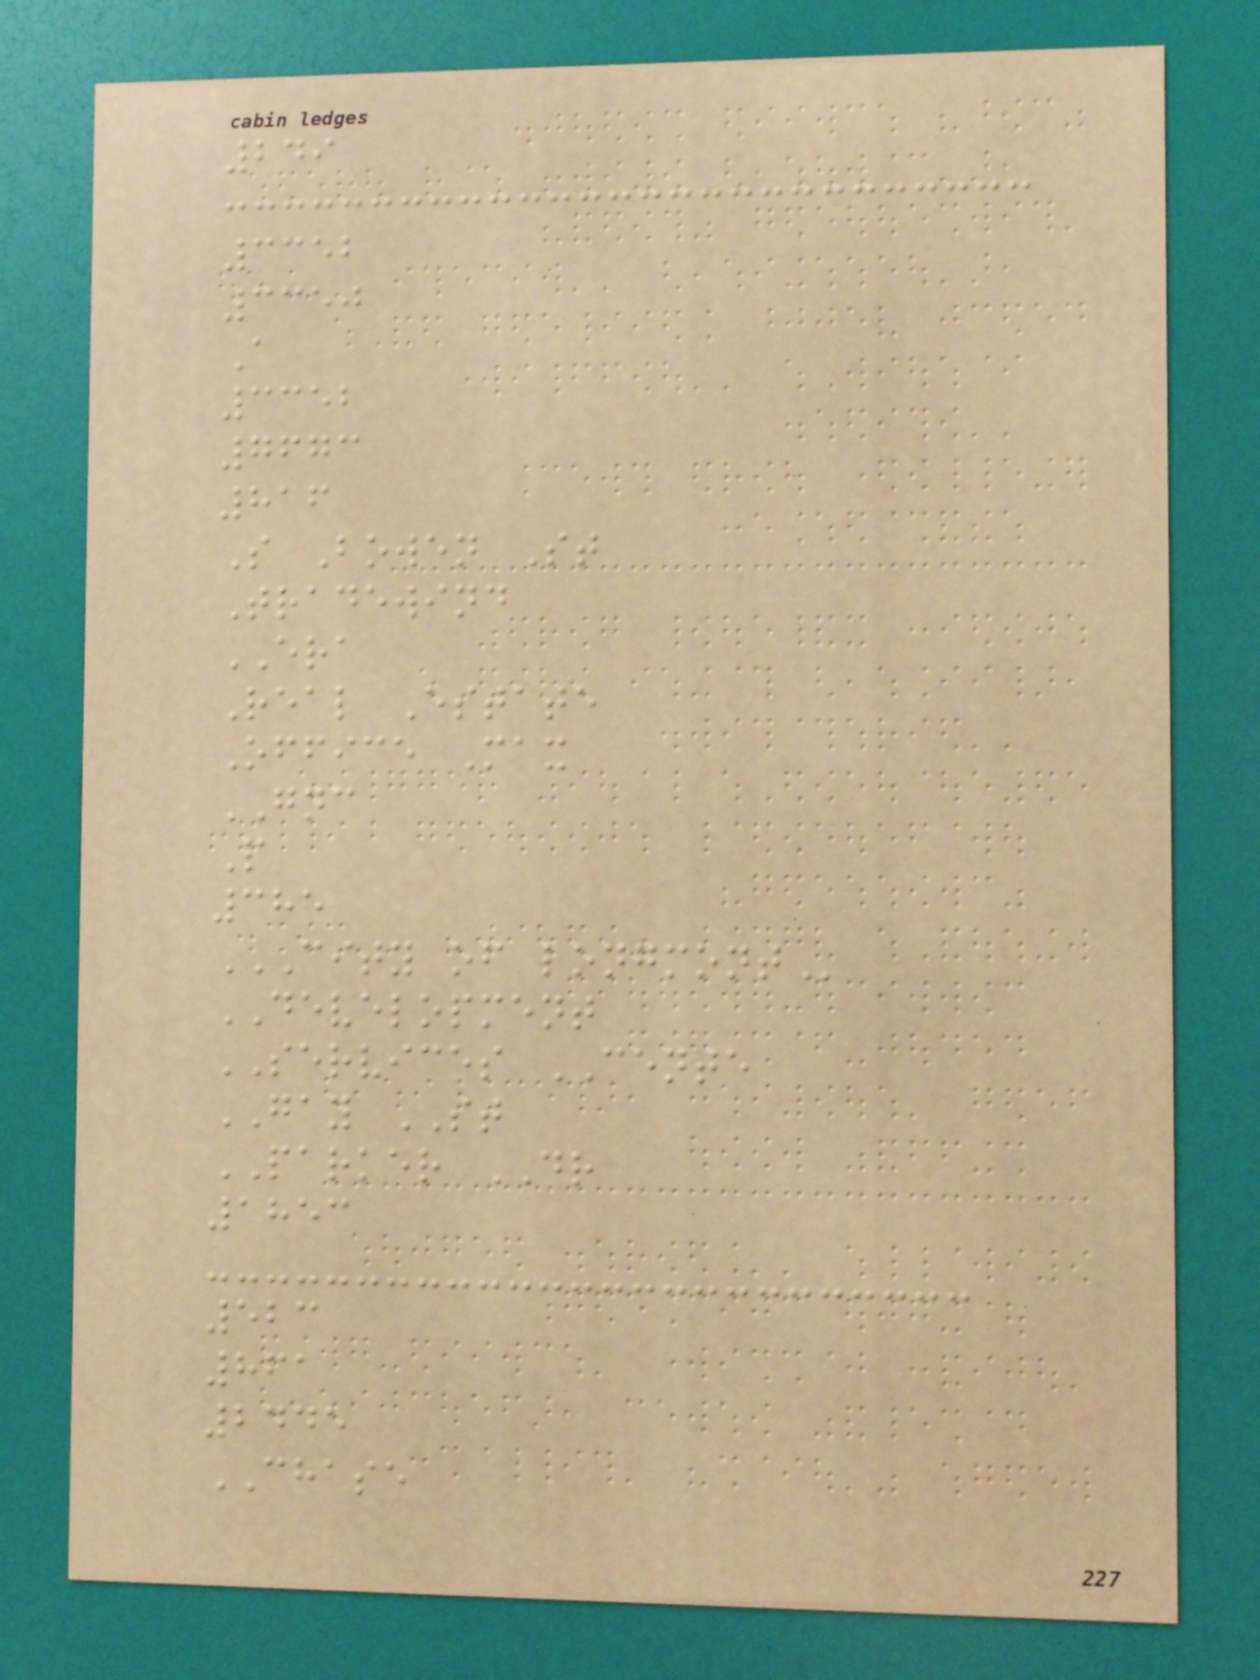249
3352
3350
A
3352
7673
816
S Bowen St
Tradewind
ERA
Real Estate
Office Max
GNC
P
385
CITY OF LONGMONT
DEVELOPMENT
SERVICES CENTE
GAY ST
PARKER DR
1853
523
861
2445
CHASE
